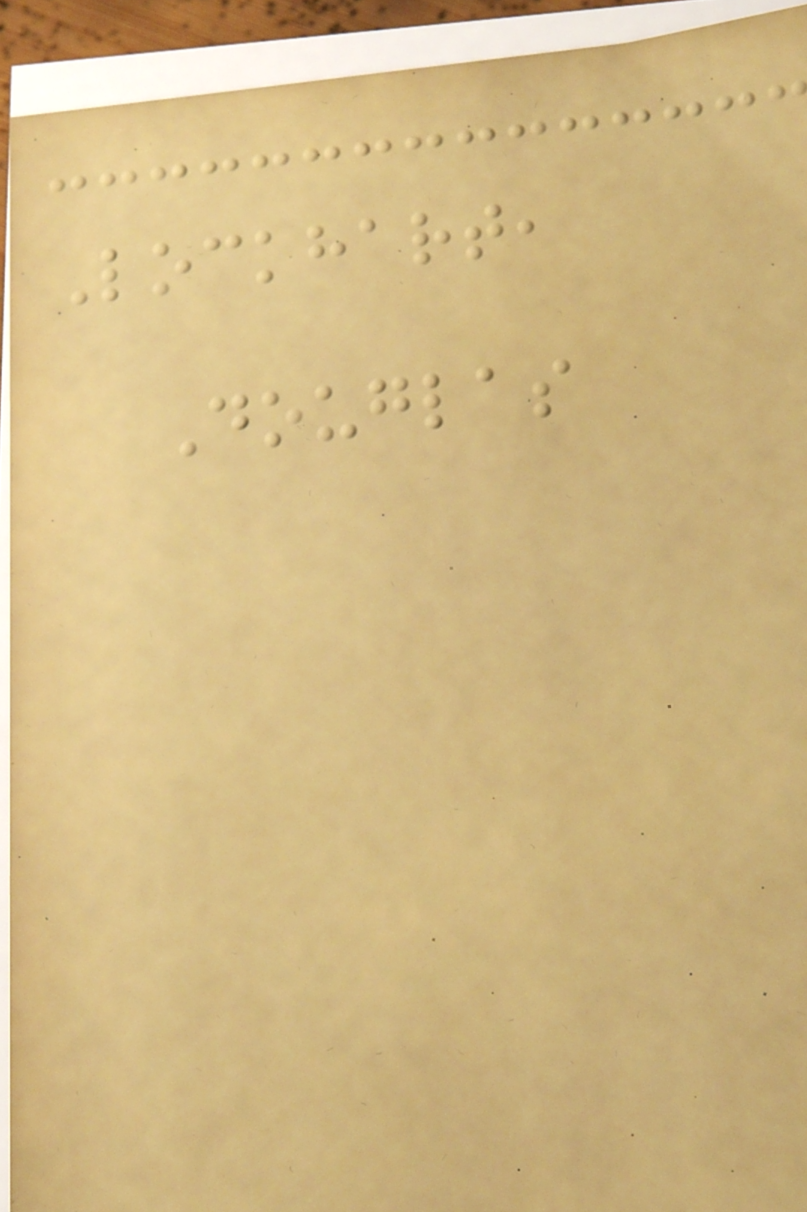Lockhart,
Douglas
